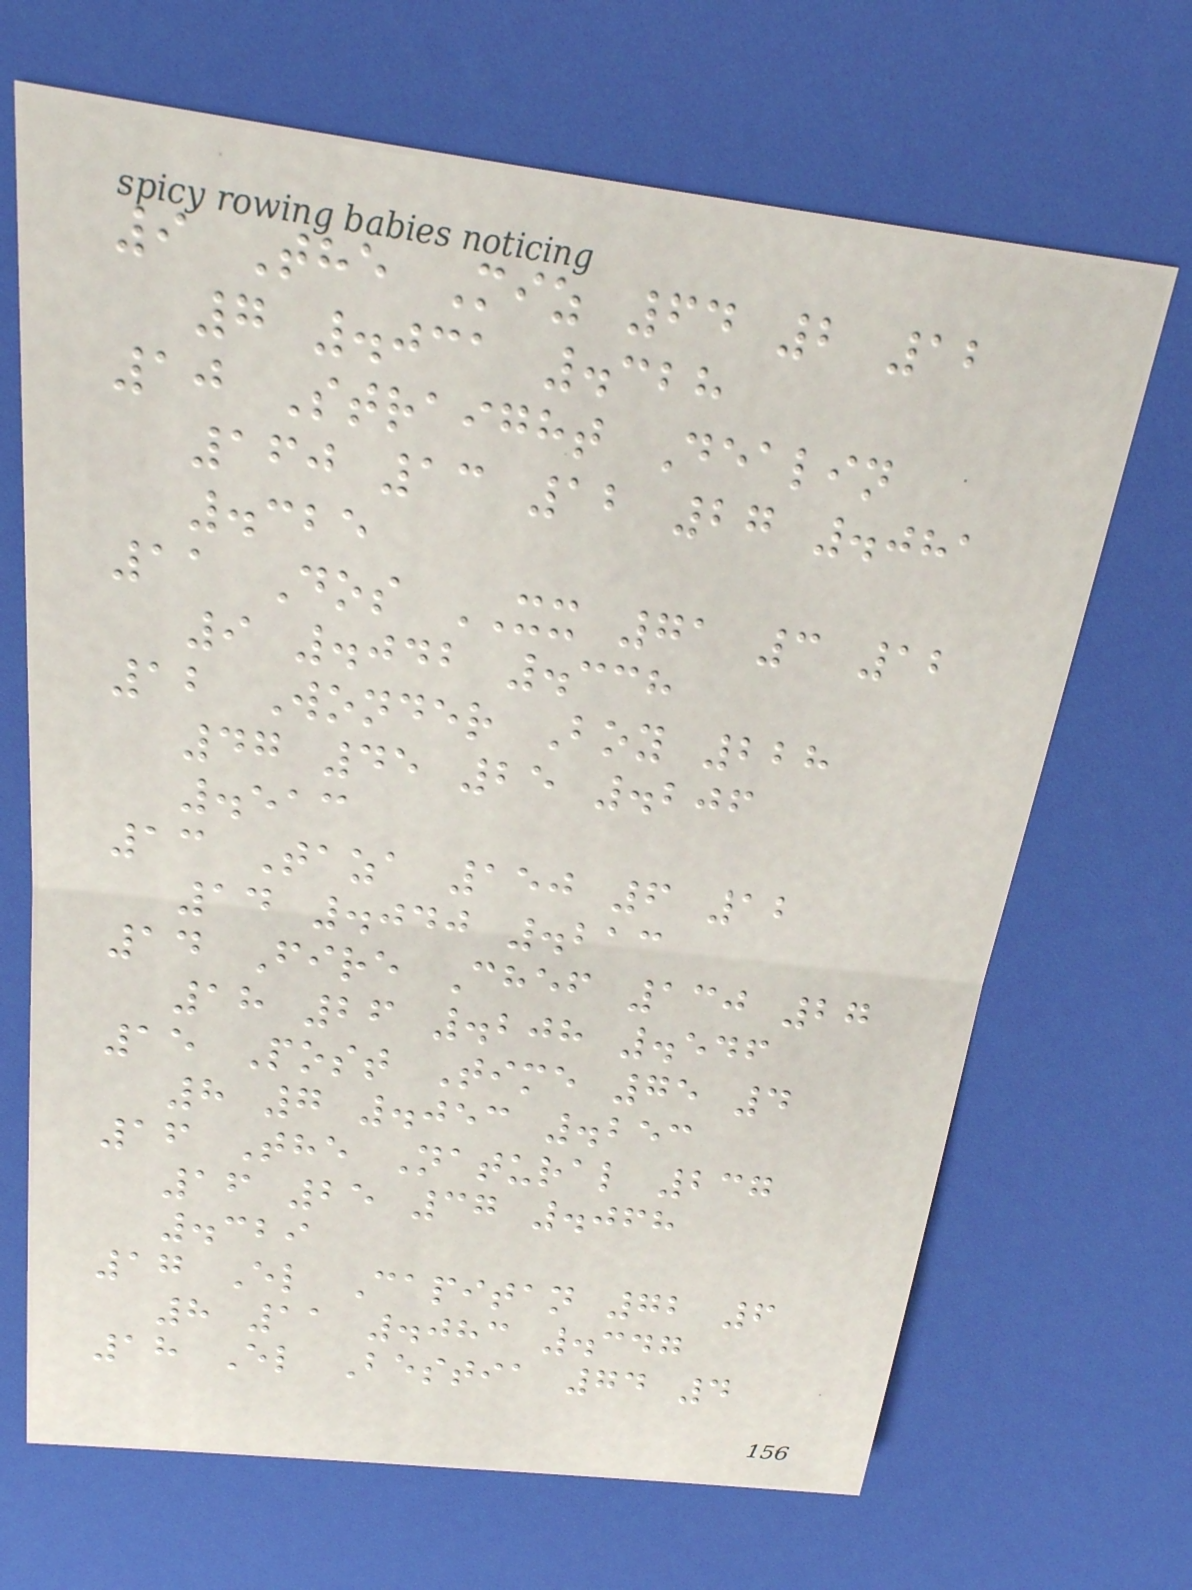9 The Miz 64 2 12
7 .031 .328
10 Straight Dealin
160 13 12 27 .081
.325
11 Dos XX 71 3 12
9 .042 .338
12 Wonder Boy 228
47 45 25 .206
.513
13 Taza 150 6 12
14 .040 .213
14 Fire Chef 130 27
18 26 .208 .546
15 Post Time 75 4
8 7 .053 .253
16 The Natural 237
16 25 37 .068
.329
17 El Capitan 72 6
8 11 .083 .347
18 El Bestia 74 4
